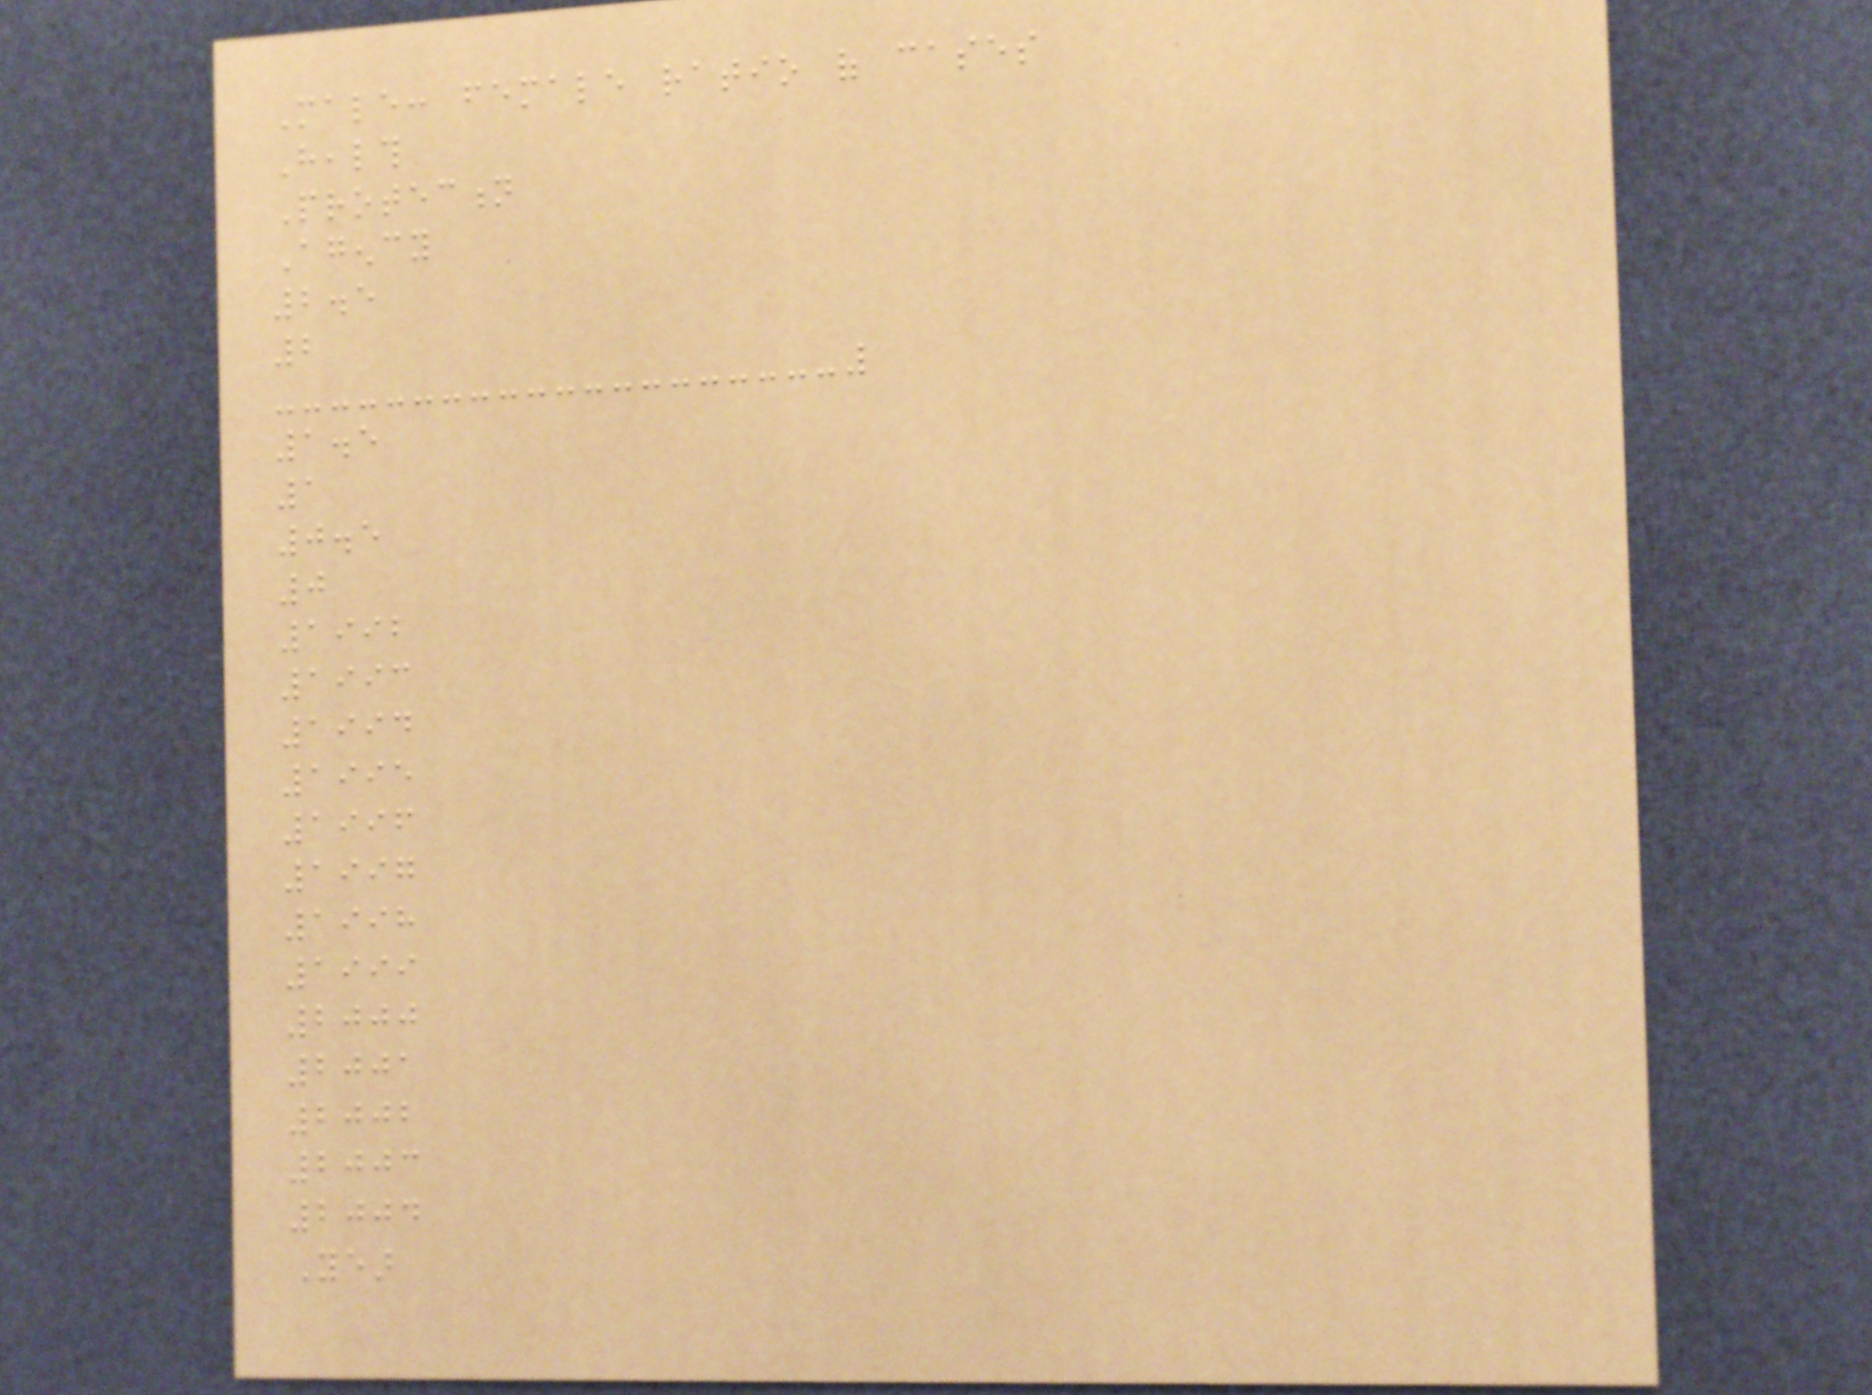Male: female ratio of cases
Health
Protection
Agency
2.5
2
1.5
1
0.5
0
1992
1993
1994
1995
1996
1997
1998
1999
2000
2001
2002
2003
2004
Year
